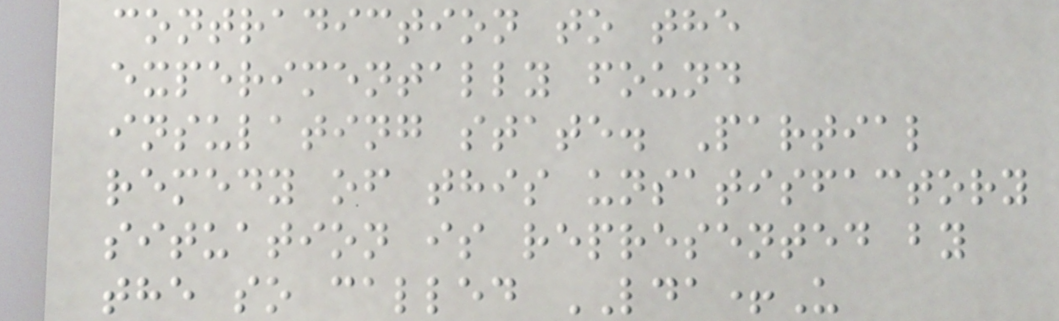contradiction to the
experimentally found
insulating state. Partial
remedy of this unsatisfactory
situation is represented by
the so called LDA+U
